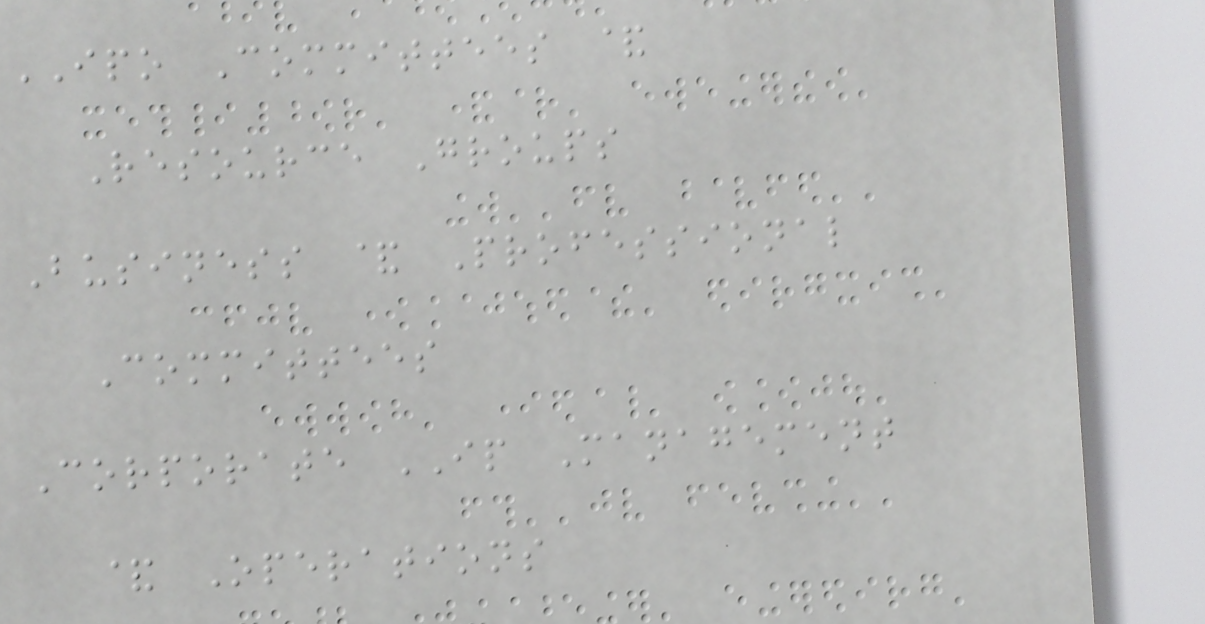IPO Committees &
Resource Groups
Business & Professional
Committees
Corporate IP Management
& Operations
